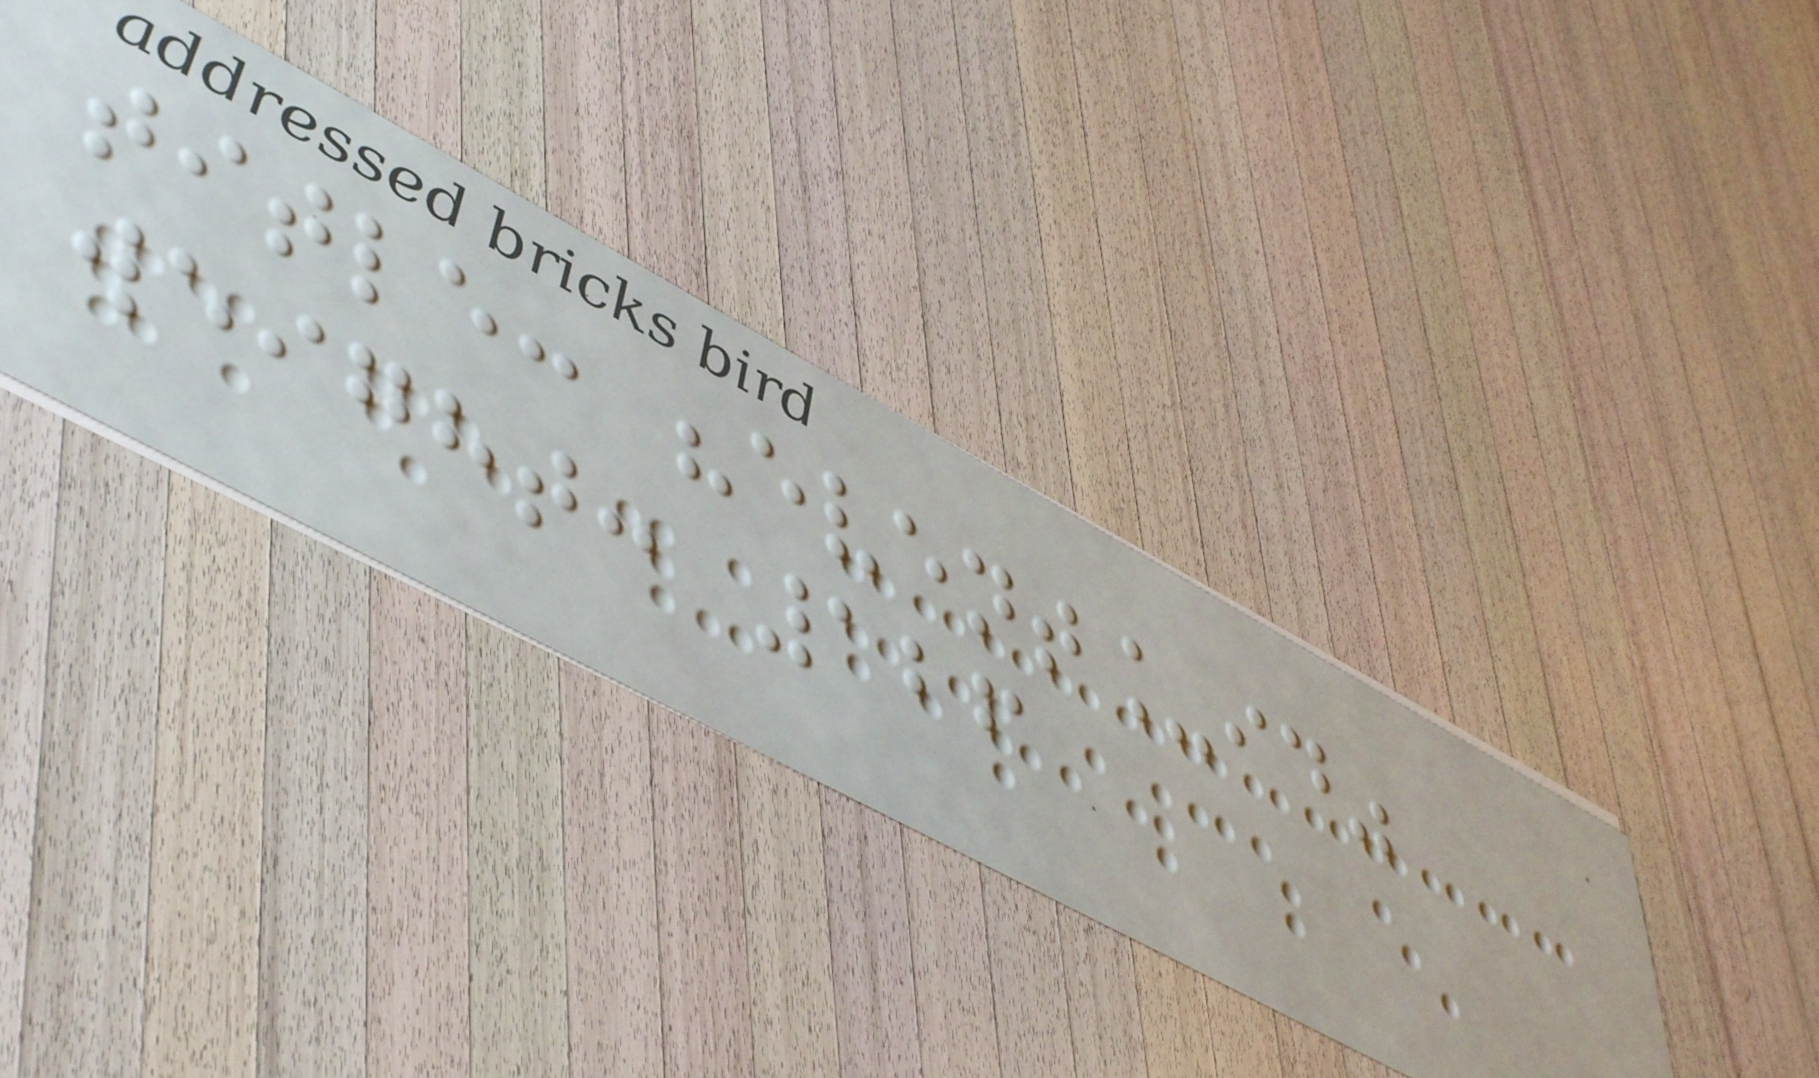title: "event_id"
weight: 126
